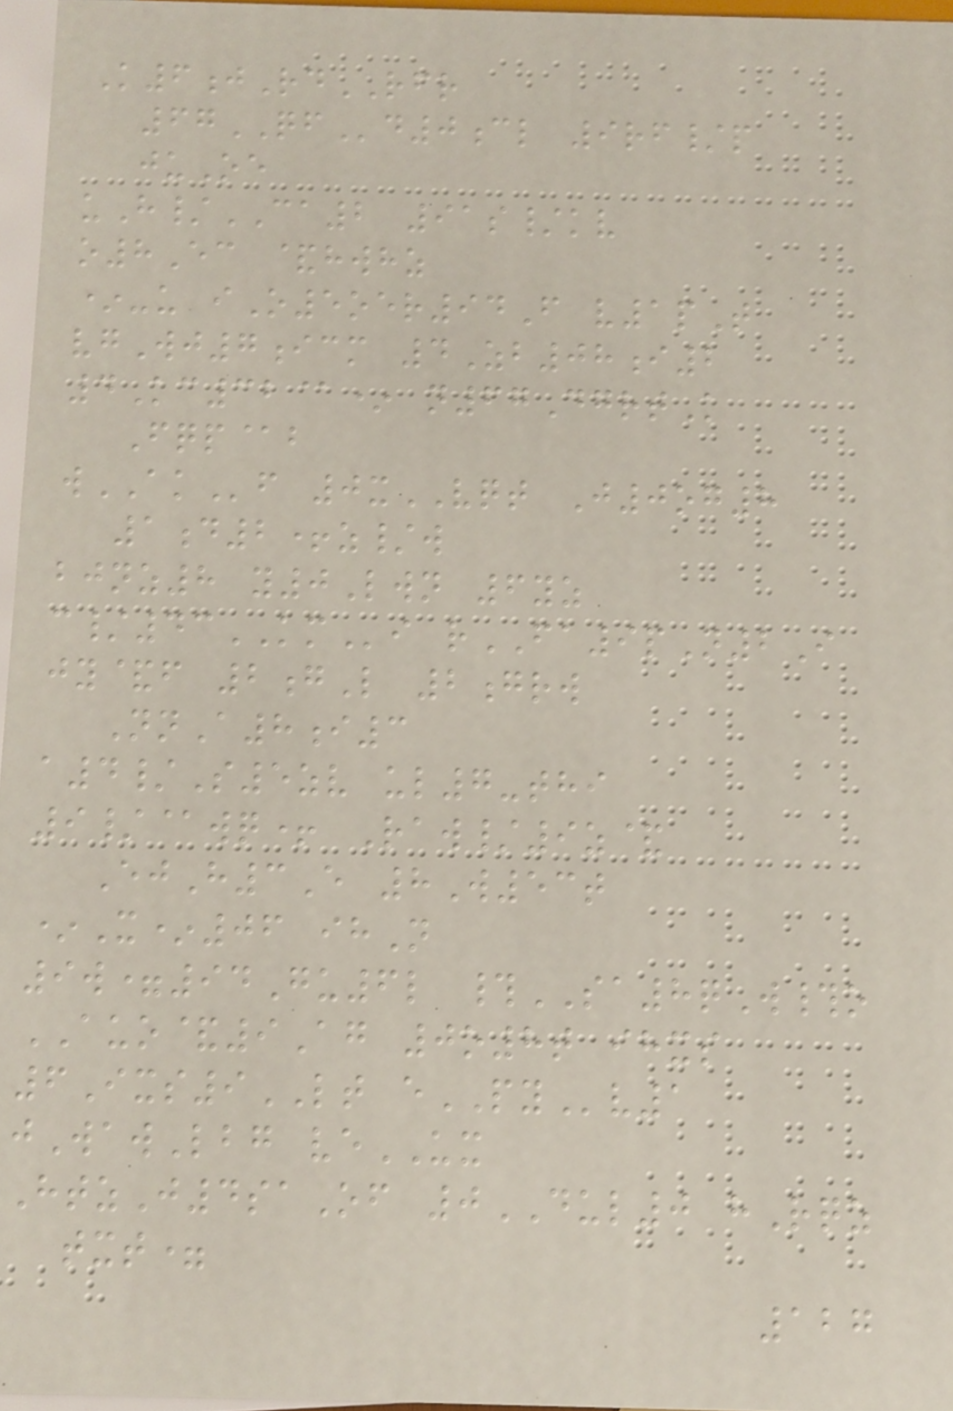K6jRdRFR
67QFd0cl 9rf/p
juOe
uH/CA2 91s/kv
o8Ec &hwhz
*-u iO5oer94F v1pT
vgWj7icm 4Zb08i2
4Kc32@* n67DgrtK
Fqp@b
wAKf 0xVQT J0og8
1d2+z/w
bjnz8 y0Lwn 6yz
c/43KMi rFA9pN2I
jy&f 2gL 2grw
NnA8i3
a4/S5zv ul7-thi
9/@wq+ Raw/9z&
EjH3E 8W53t
*X*06 ihN
9w=94Gu6l #SA8qW#o
AUO&9Ag 0o8t ihxs
6Ixs9LT ePYv1
jWawLbg veUX
HtzJ4saOf 0DUL0 hRqz
txt=
127
